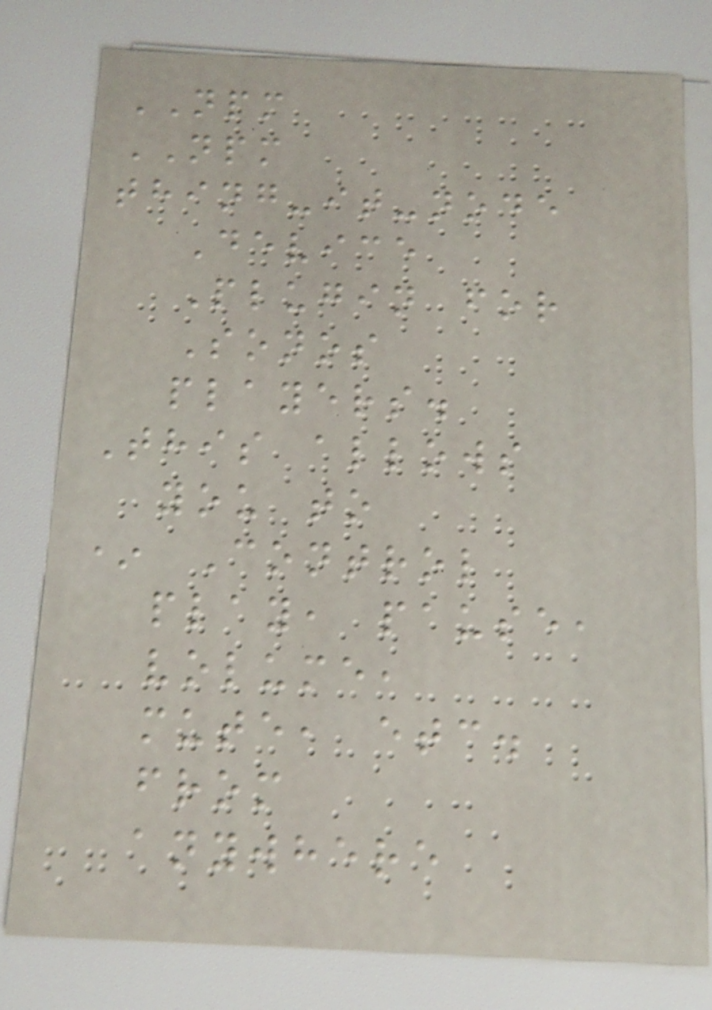NPM
NPM
thing-it-node
Device
Plugin for
Sonos
players.
This allows
you to
* Control
play, pause,
volume,
mute, etc.
from
anywhere
